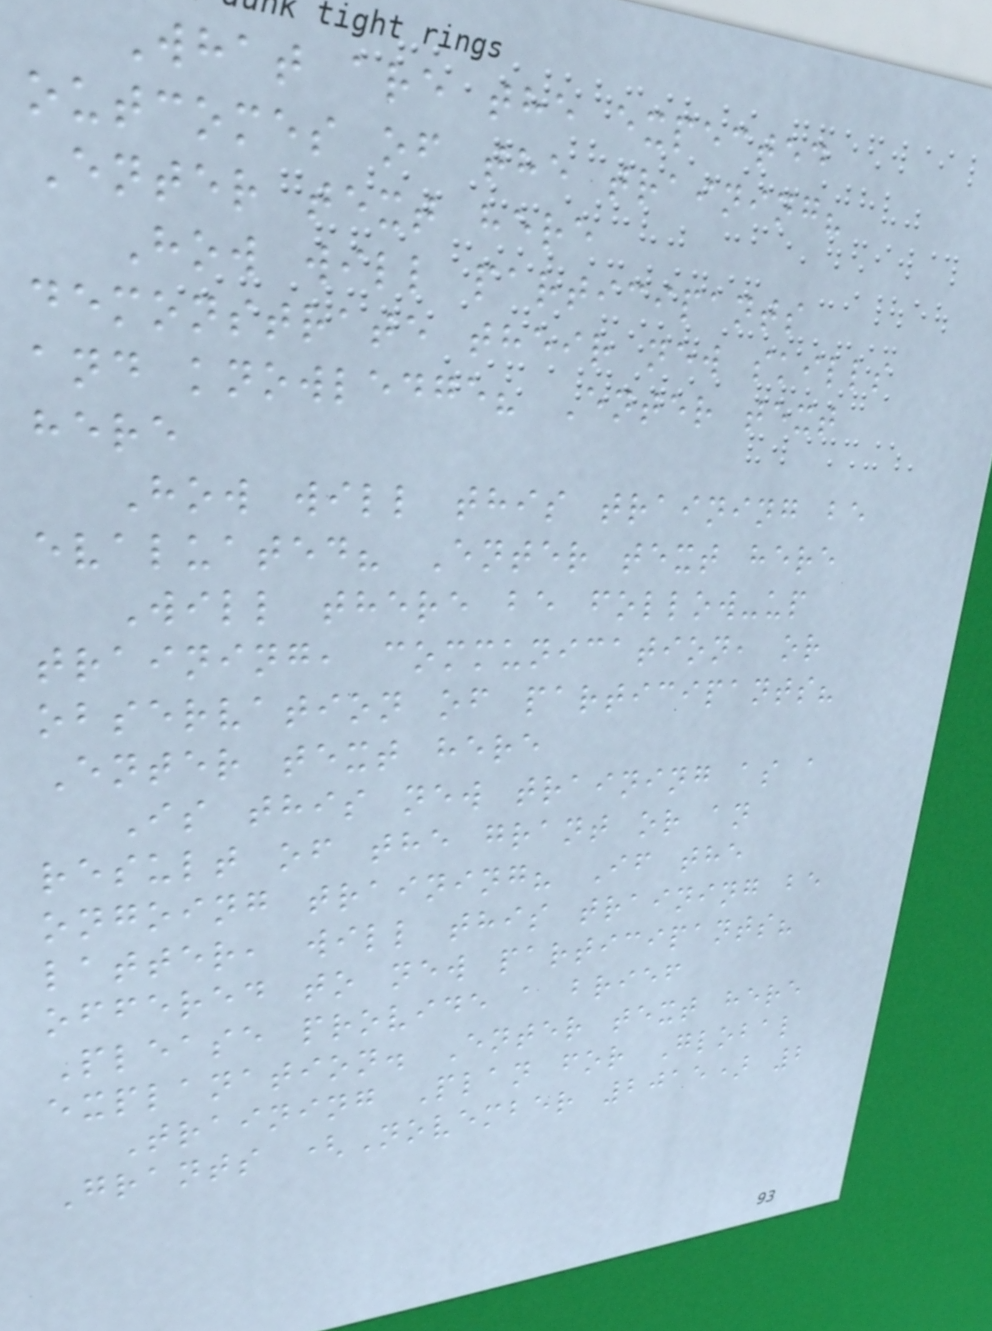What are the expected
outcomes of the training?
Enter text here
How will participants
demonstrate their new skills
and knowledge? Enter text
here
How will this training be
evaluated? Enter text here
Will there be follow-up
training, communication, or
observation of participants?
Enter text here
Is this new training as a
result of the grant or an
ongoing training? If the
latter, will this training be
offered to new participants?
Please provide a brief
explanation. Enter text here
Training Plan for Global
Grants (November 2015) 2
